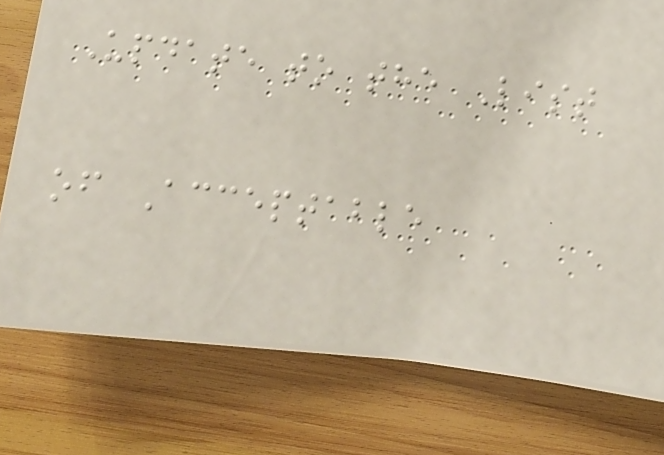Update to the List
of Acceptable
